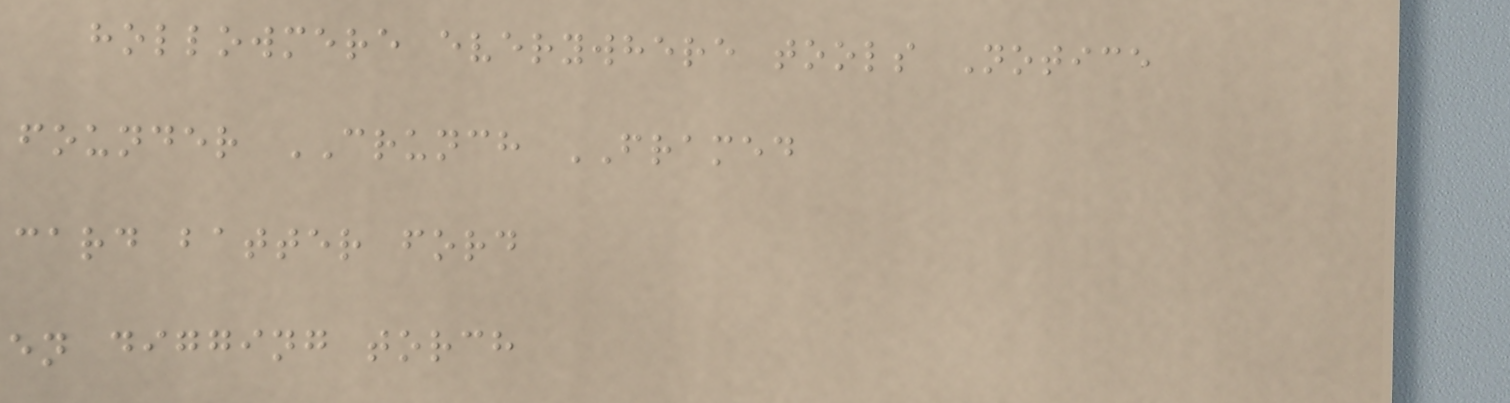hollowmere everywhere tools Notice
founder CRUNCH FRAMED
card batter ford
en digging torch
